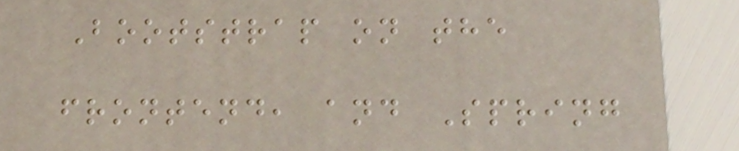Bootstrap on the
frontend, and Spring
